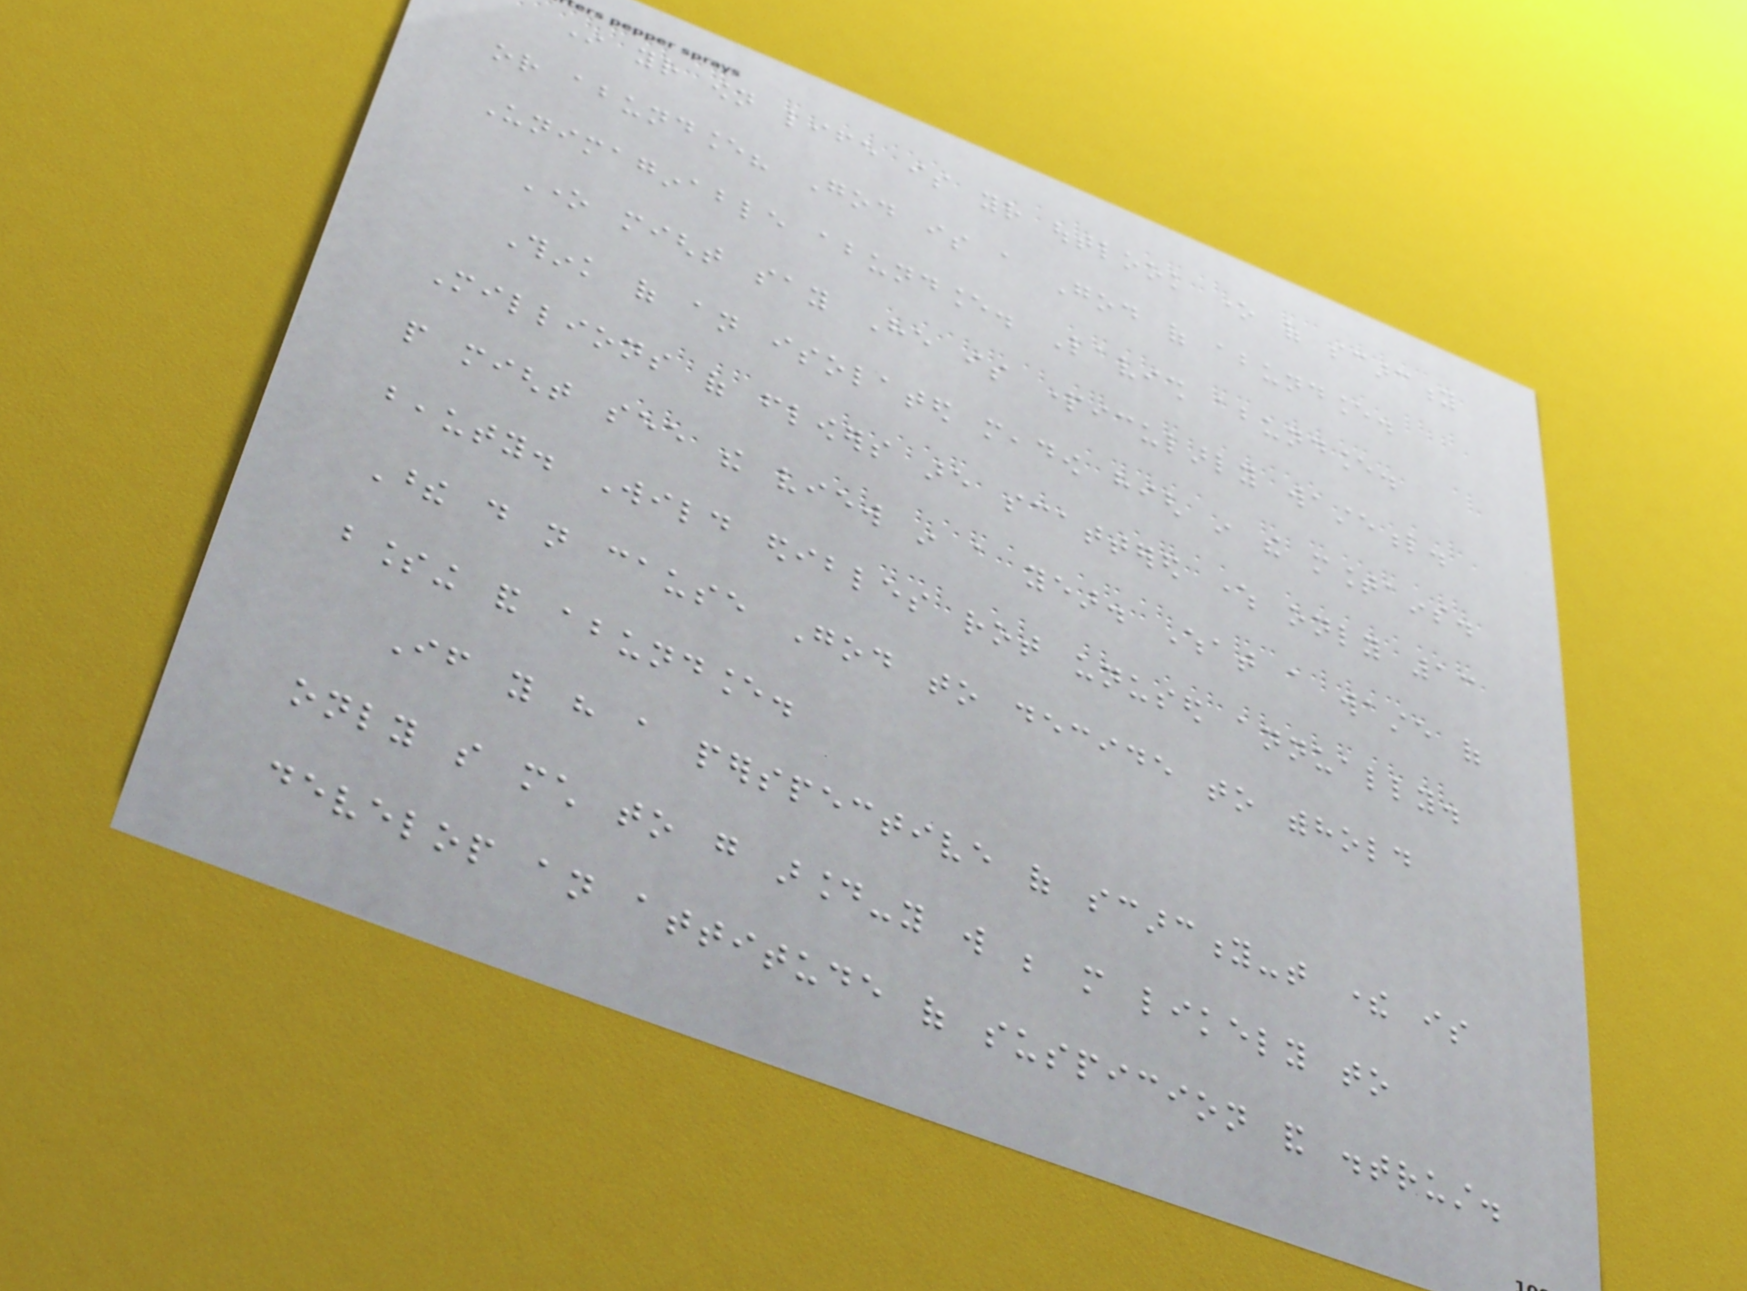In your own life is your outlook one of scarcity
or abundance? God is a God of abundance.
Unimaginable abundance. Lavish abundance.
One might say He is particularly wasteful.
Think of an isolated meadow high in the mountains.
Millions of flowers are scattered where only 13
people might see the view in a year. What a waste of
beauty. Wild edibles rot unused annually.
These do not cause God to decide to withhold
blessing and abundance.
If you have a perspective of scarcity-that there is
only so much to go around-you will be more likely to
develop an attitude of suspicion and distrust.
